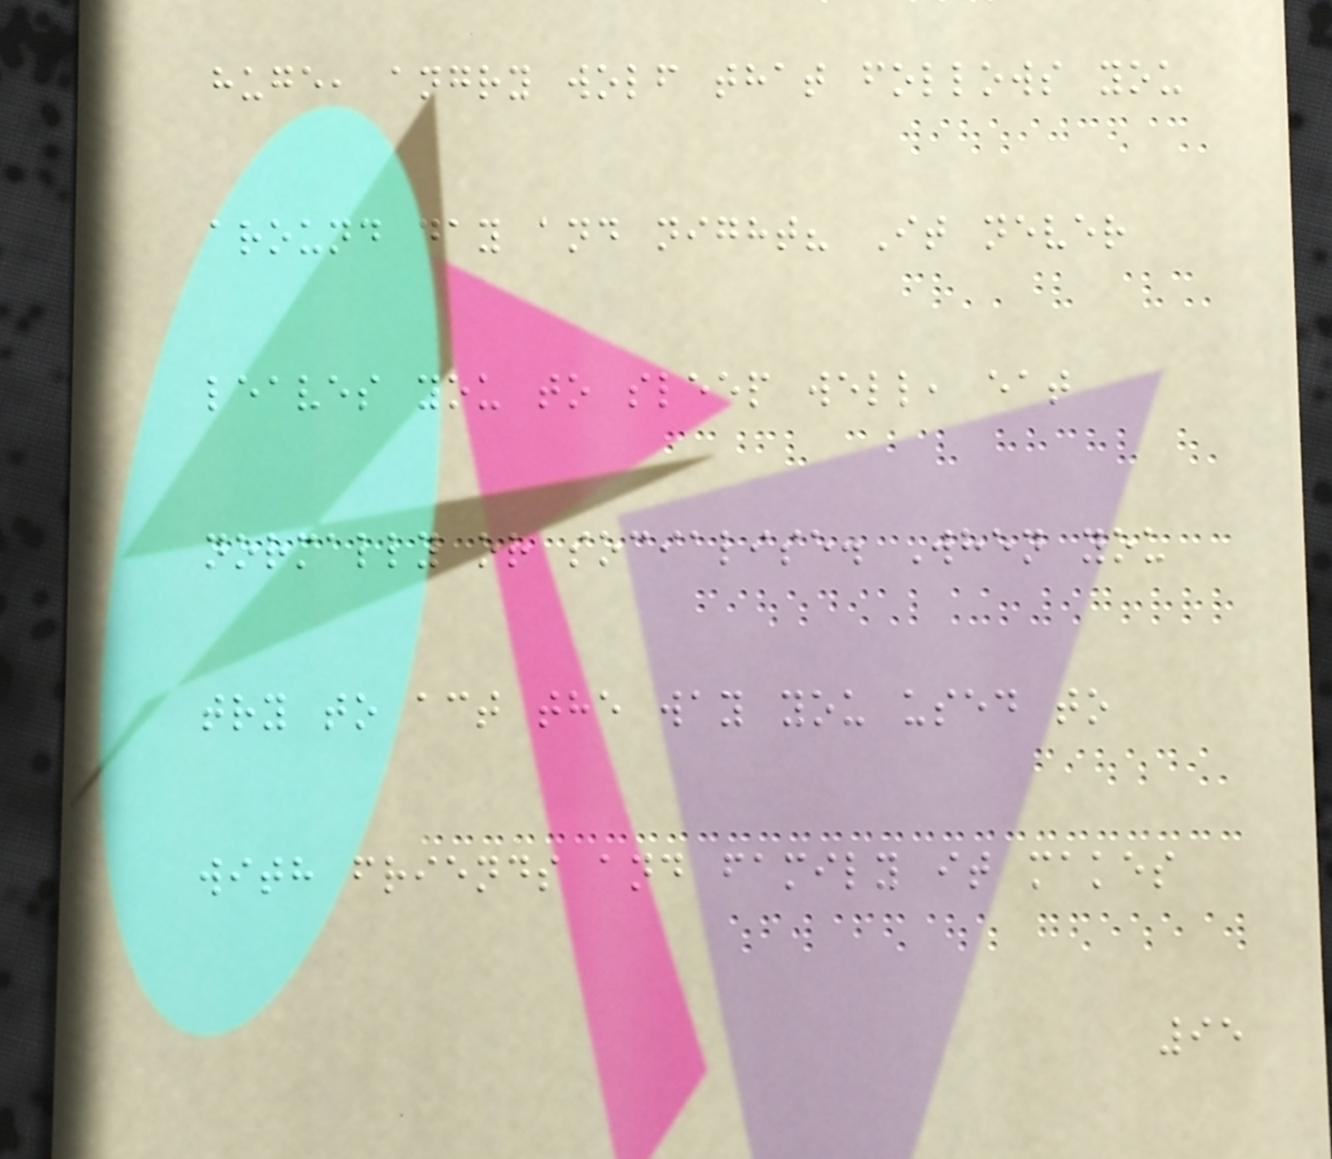huge, angry wolf that follows you
around day and night? It never
leaves you to sleep well, eat
normally or socialise. When you
try to act the way you used to
with friends and family it makes
95
